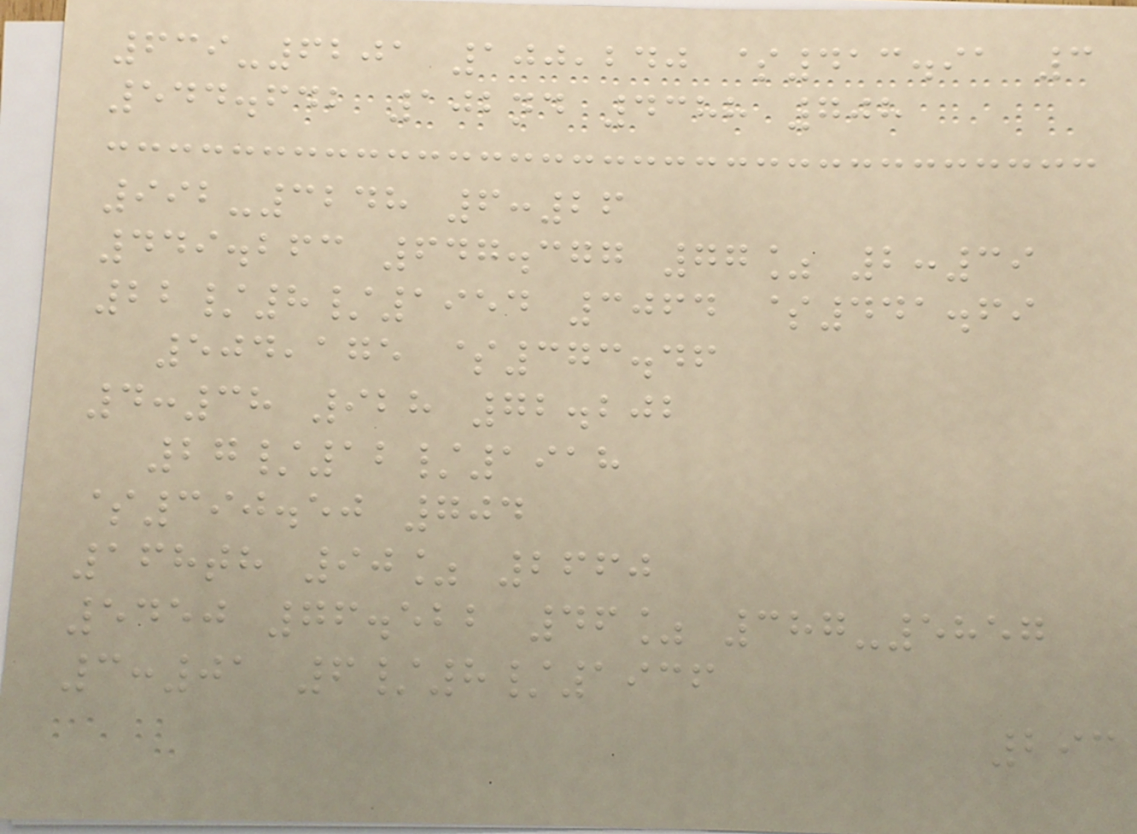639-6201 100,240 $413.91 3
544.642 102nd 4388 708
992-3248 6:26
449.263 647.377 77% 2:39
22/8/1954 3064 $441.69
504,175 $373.46
4:38 928 72.202
27/12/1918
$390.50 704
168th 90% 2660
5450 76.522 46% 387-5857
3:01 6/8/1936
293
